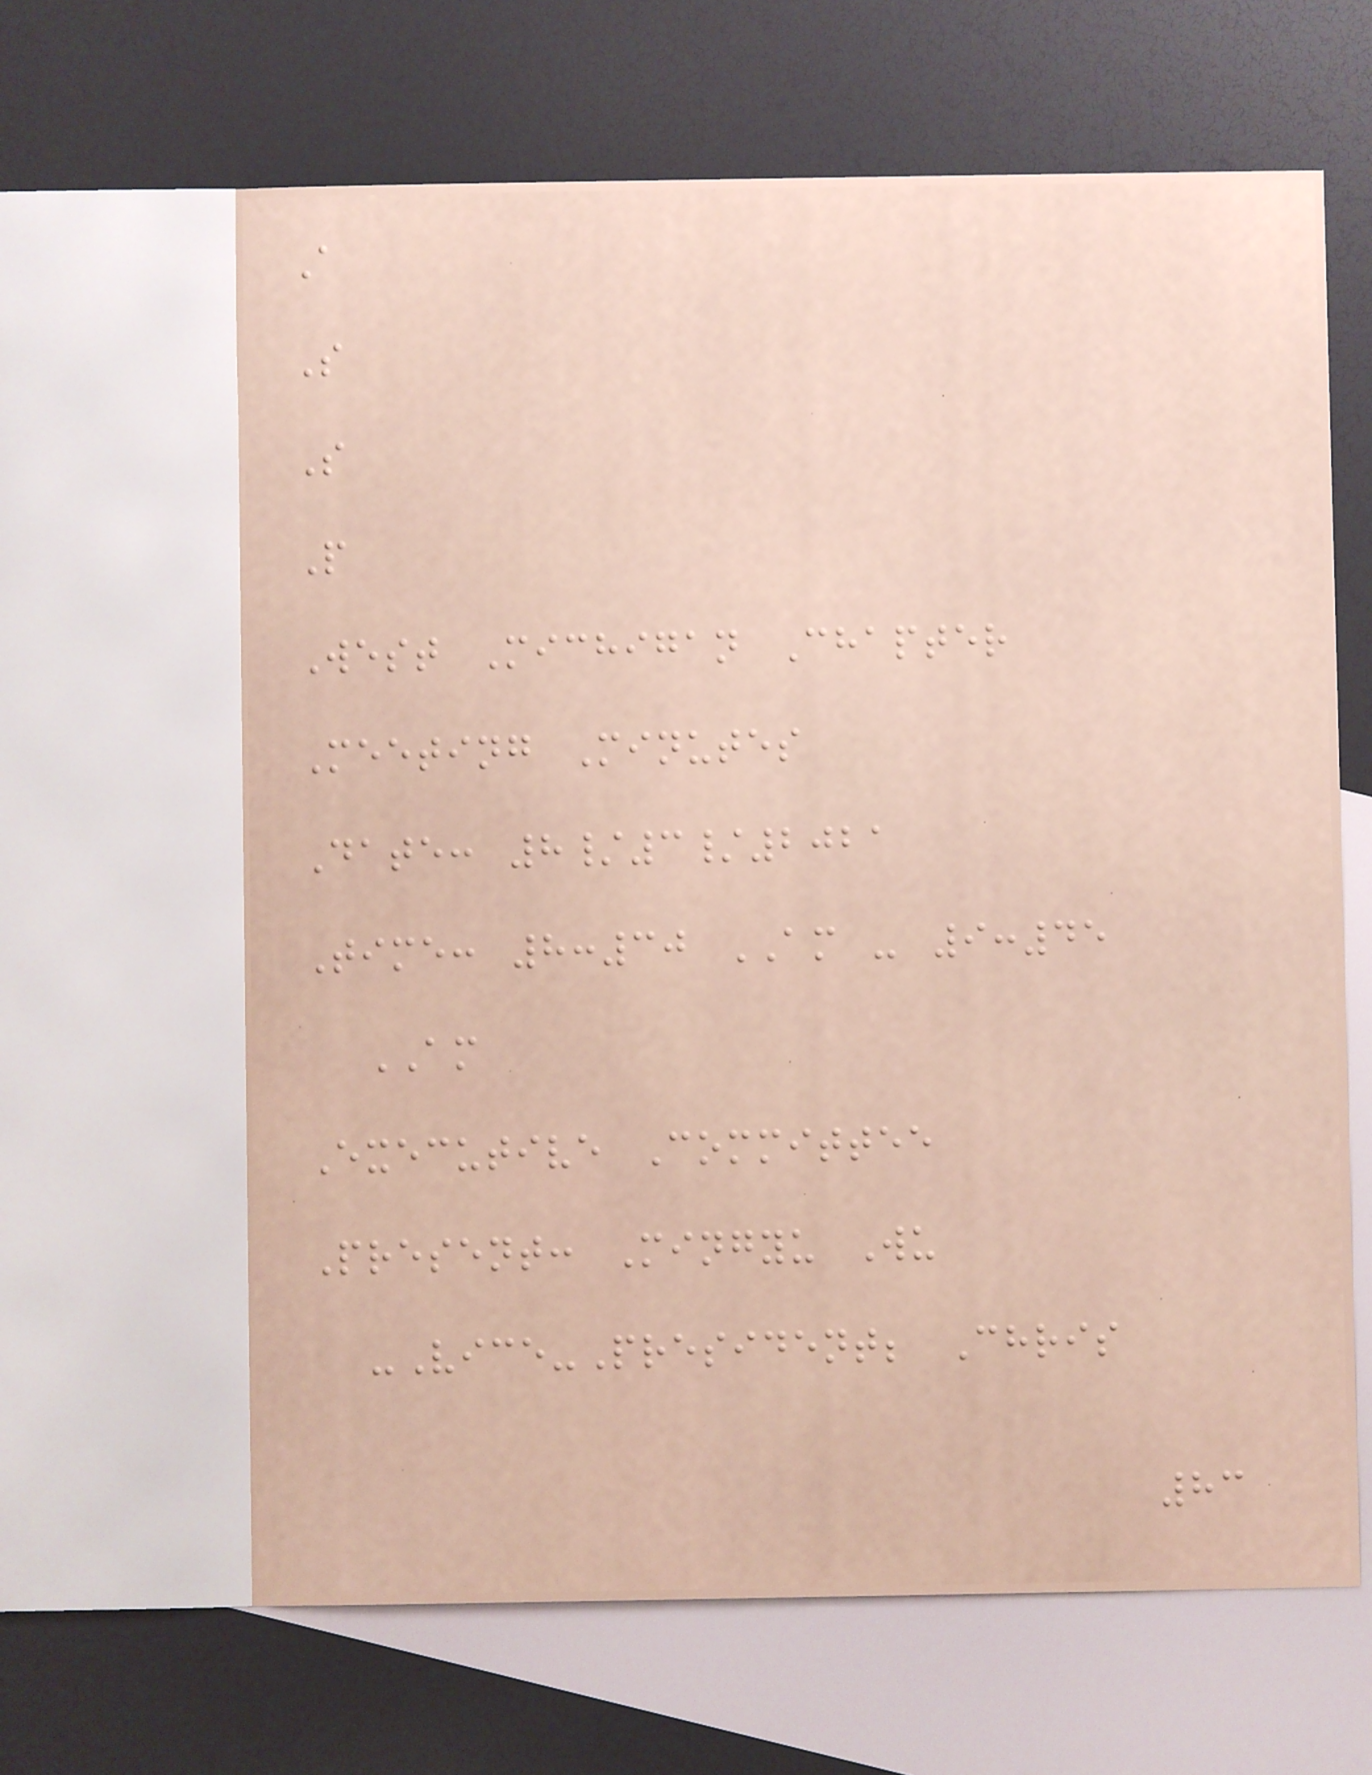A
S
S
P
West Michigan Chapter
Meeting Minutes
Date: 8/3/2021
Time: 8:30 AM - 9:45
AM
Executive Committee
Present: Mingyu Wu
-Vice-President; Chris
83
